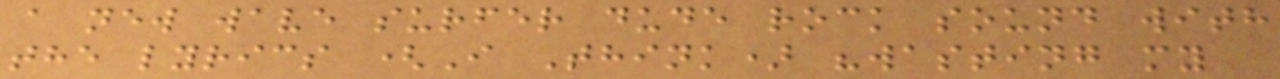a new wave surfer dude rock sound with
the lyrics (I Think) "wasting my
